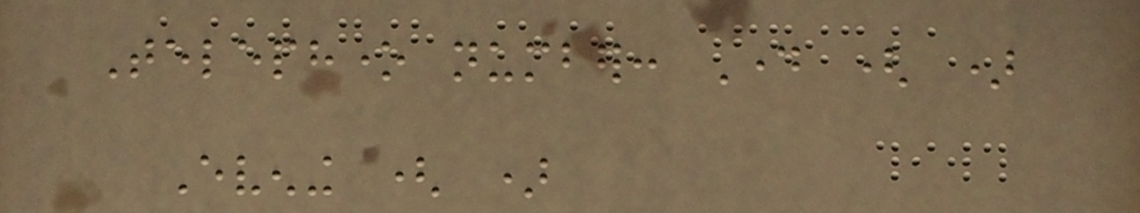Telephone number: Day ( )
Evening ( )
